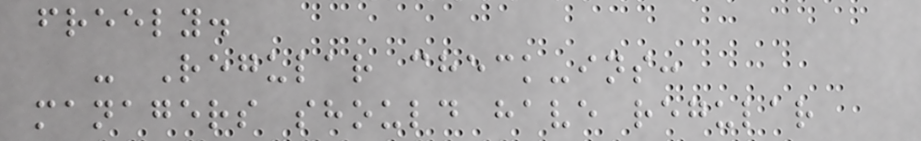freely.
- Regular check-ins:
managers should have regular
